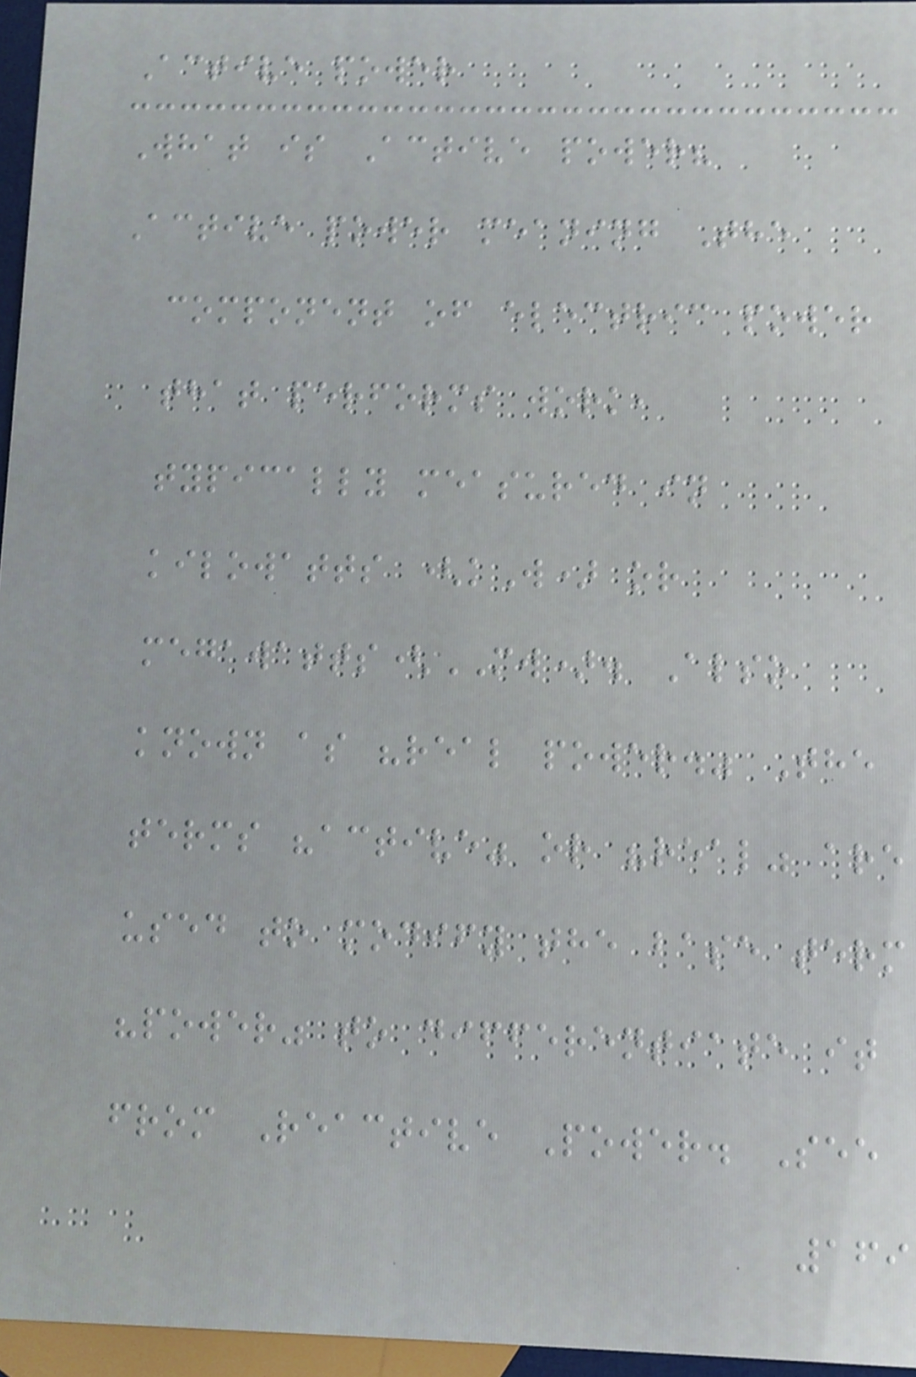Active power
What is Active power?
Active power meaning The
component of electric power
that performs work,
typically measured in
kilowatts (kW) or
megawatts(MW). Also
known as "real power." The
terms "active" or "real" are
used to modify the base term
"power" to differentiate it
from Reactive Power. See
169
